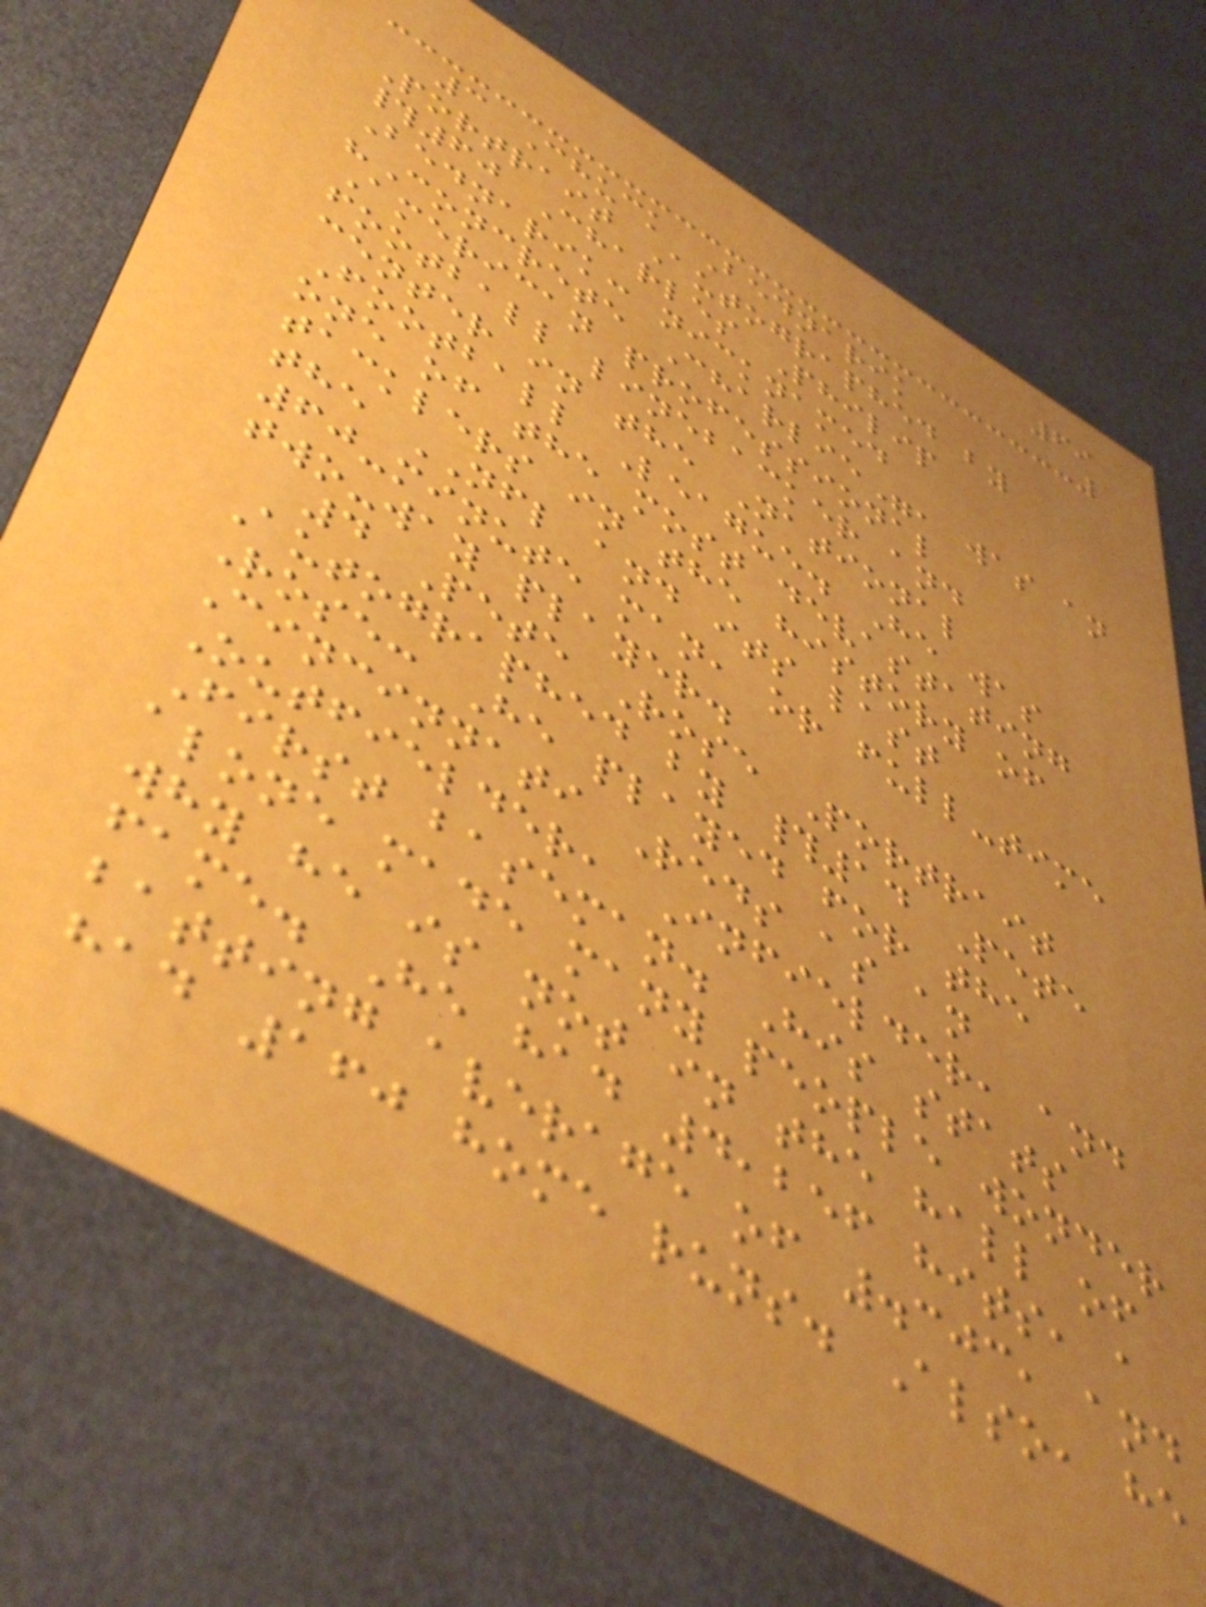69
3 Chuck Bednarik
Portrait Autographed by
#60 Charles Philip
Bednarik: nicknamed
"Concrete Charlie", was an
American professional
football linebacker and
center in the National
Football League. He was
one of the most devastating
tacklers in the history of
the NFL and its last
60-minute man, or full-time
two-way player.
4 Pete Rose Portrait
Autographed by #14 Pete
Rose: He played for the
Cincinnati Reds as an
Outfielder, Infielder, and
First baseman. His stats
alone made many people wonder
why he is not in the hall of
fame. He had 4,256 hits, a
batting average of .303, and
had 160 home runs. Also, he
